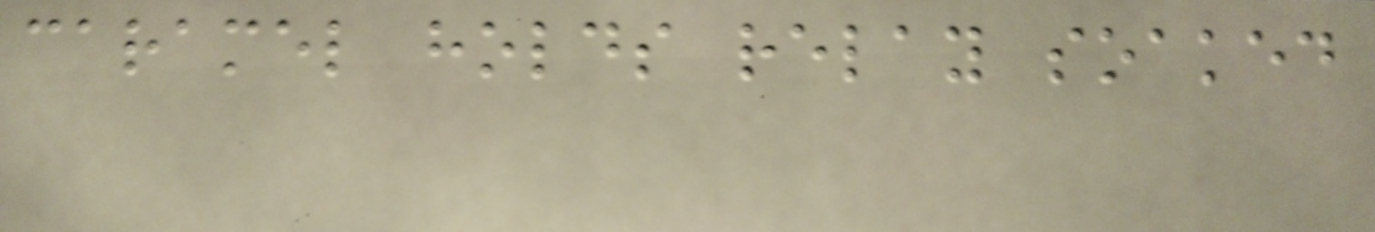caramel holds relay soaked
